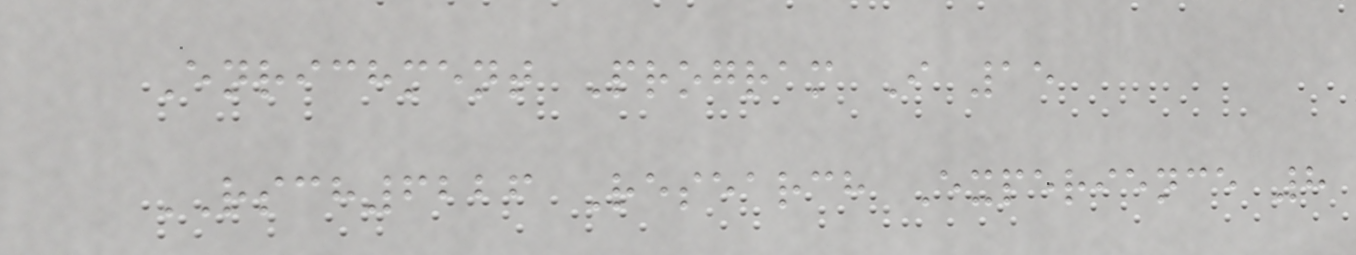Enrichment Program I 15
RSCH6226 Research Experience 8
